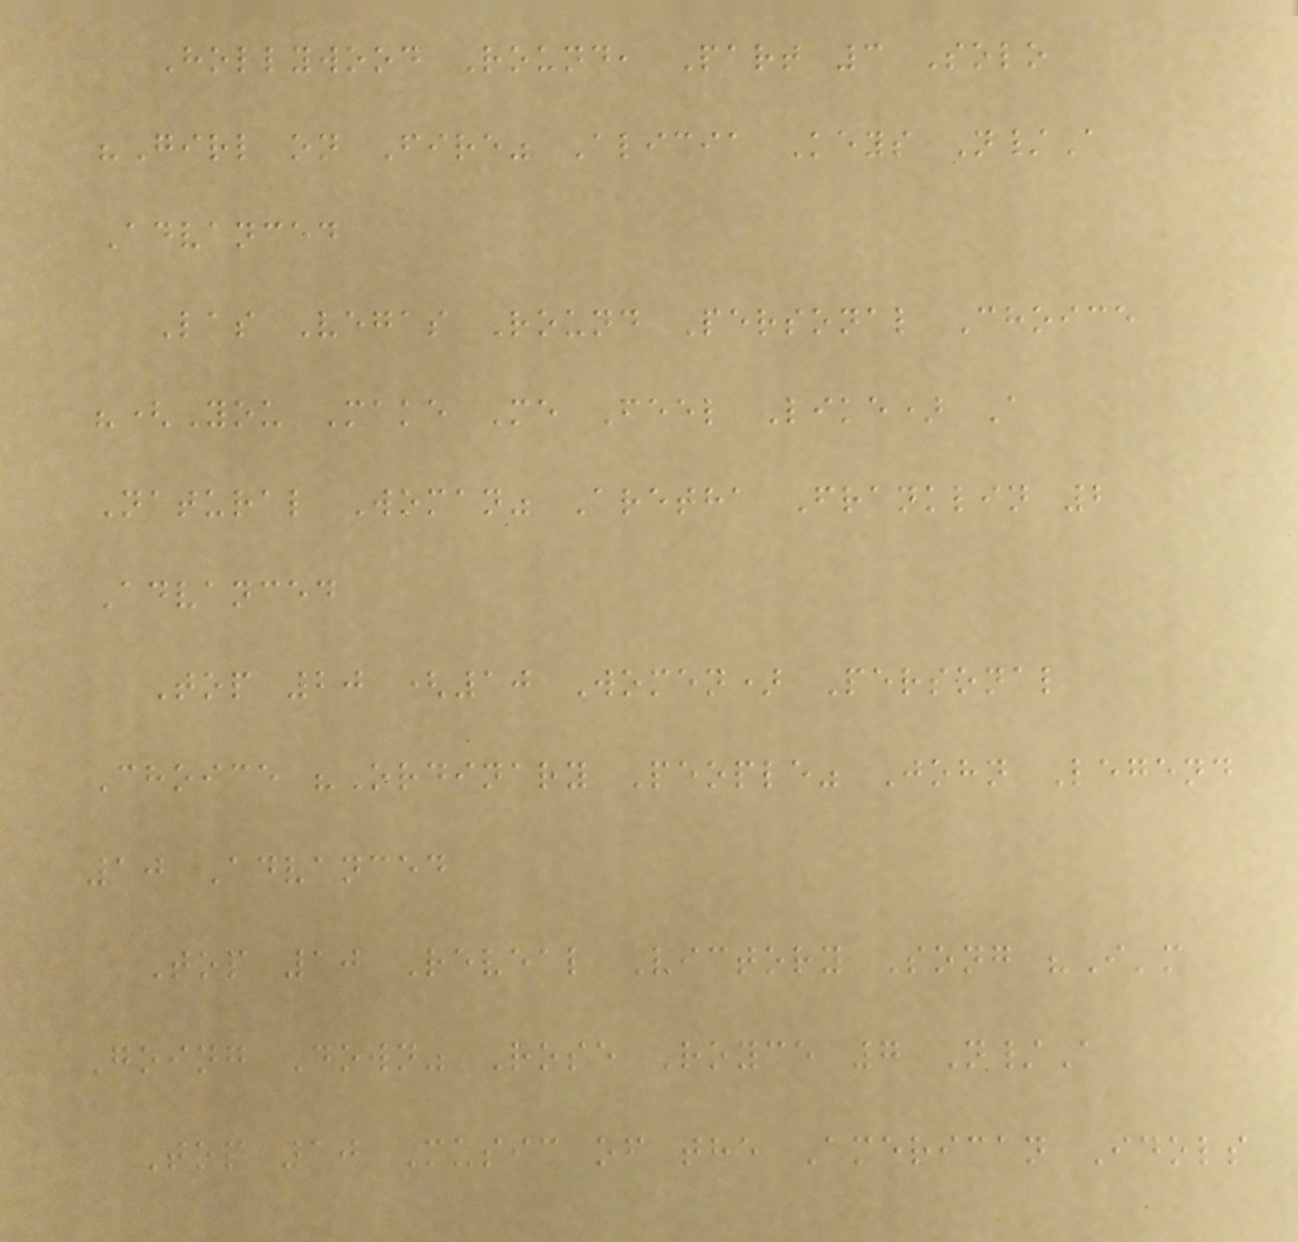Hollywood Round, Part 3 Solo
"Girl on Fire" Alicia Keys N/A
Advanced
Las Vegas Round Personal Choice
"(You Make Me Feel Like) A
Natural Woman" Aretha Franklin 2
Advanced
Top 20 (10 Women) Personal
Choice "Ordinary People" John Legend
10 Advanced
Top 10 Reveal Victory Song "I'm
Going Down" Rose Royce 7 N/A
Top 10 Music of the American Idols
